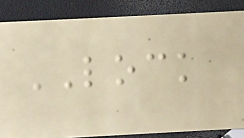LOCK
